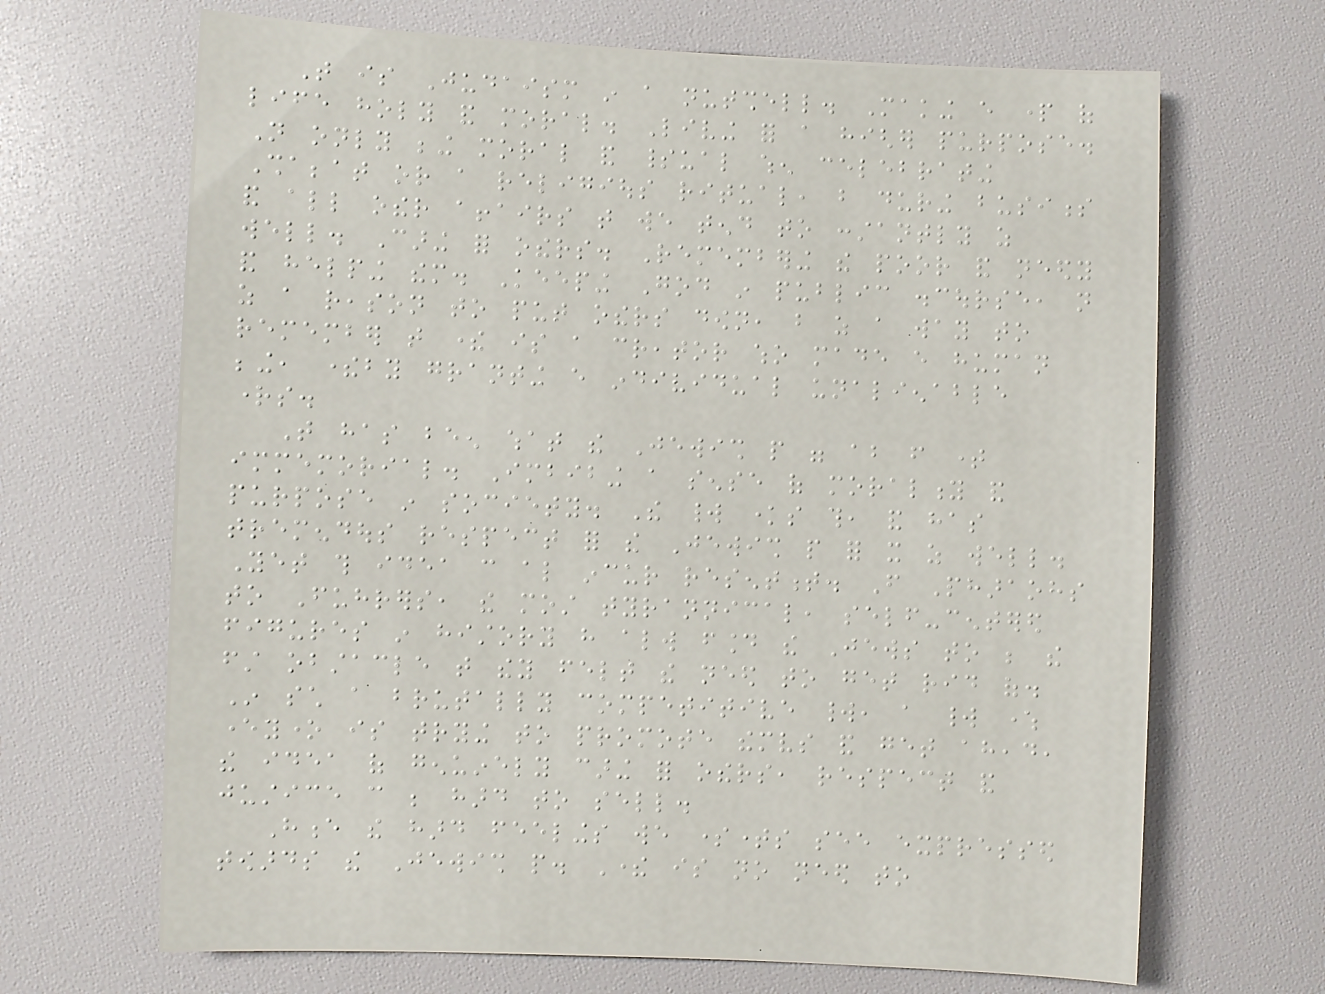That is Judaism in a nutshell. Making every part of
life holy and moral. Living for a higher purpose.
Not only being moral and spiritual when celebrating
Shabbat or a religious ritual, but during business
and all other affairs that we tend to constantly as
well. Caring for others. Remembering the poor and needy
and helping them. Keeping God in public discourse, not
as a reason to put others down, but as a way to
remember that there is a creator who made every human
being, thereby granting every individual unalienable
rights.
That has been what the Jewish people were about from time
immemorial. Imbibing a sense of morality and
purpose in society. The world knows this, and has
tremendous respect for the Jewish people for it as well.
Yet this idea can also incur resentment. From Pharaohs
to Fuhrers, the most tyrannical, self-centered
figures in history have always found the Jews to be the
first obstacle that they felt the need to get rid of.
In such a brutally competitive world, a world where
everyone is trying to promote themselves and get ahead,
the idea of genuinely caring for others, respect and
justice can be hard to sell.
Hence the hard feelings we sometimes see expressed
towards the Jewish people. There is no need to
